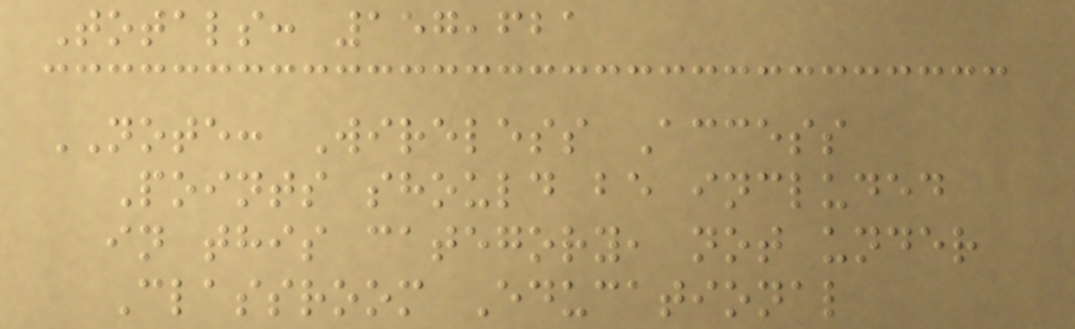Totals: 157,621
NOTE: Wireless Access
Points should be included
in this category, not under
Classroom Educational
